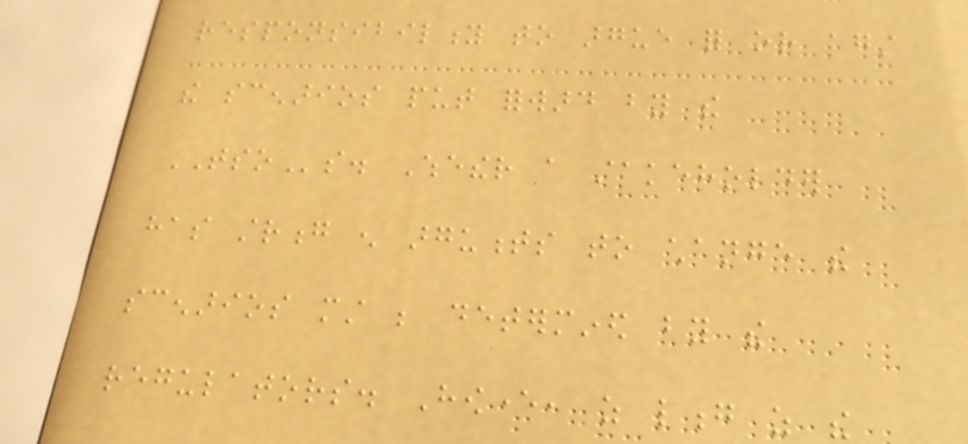responsibility to argue for or against
the scenarios put forward by the
TSOs. Whether a stakeholder
has strong enough arguments to change the
scenarios must be determined by the
regulators. However, as long as the
